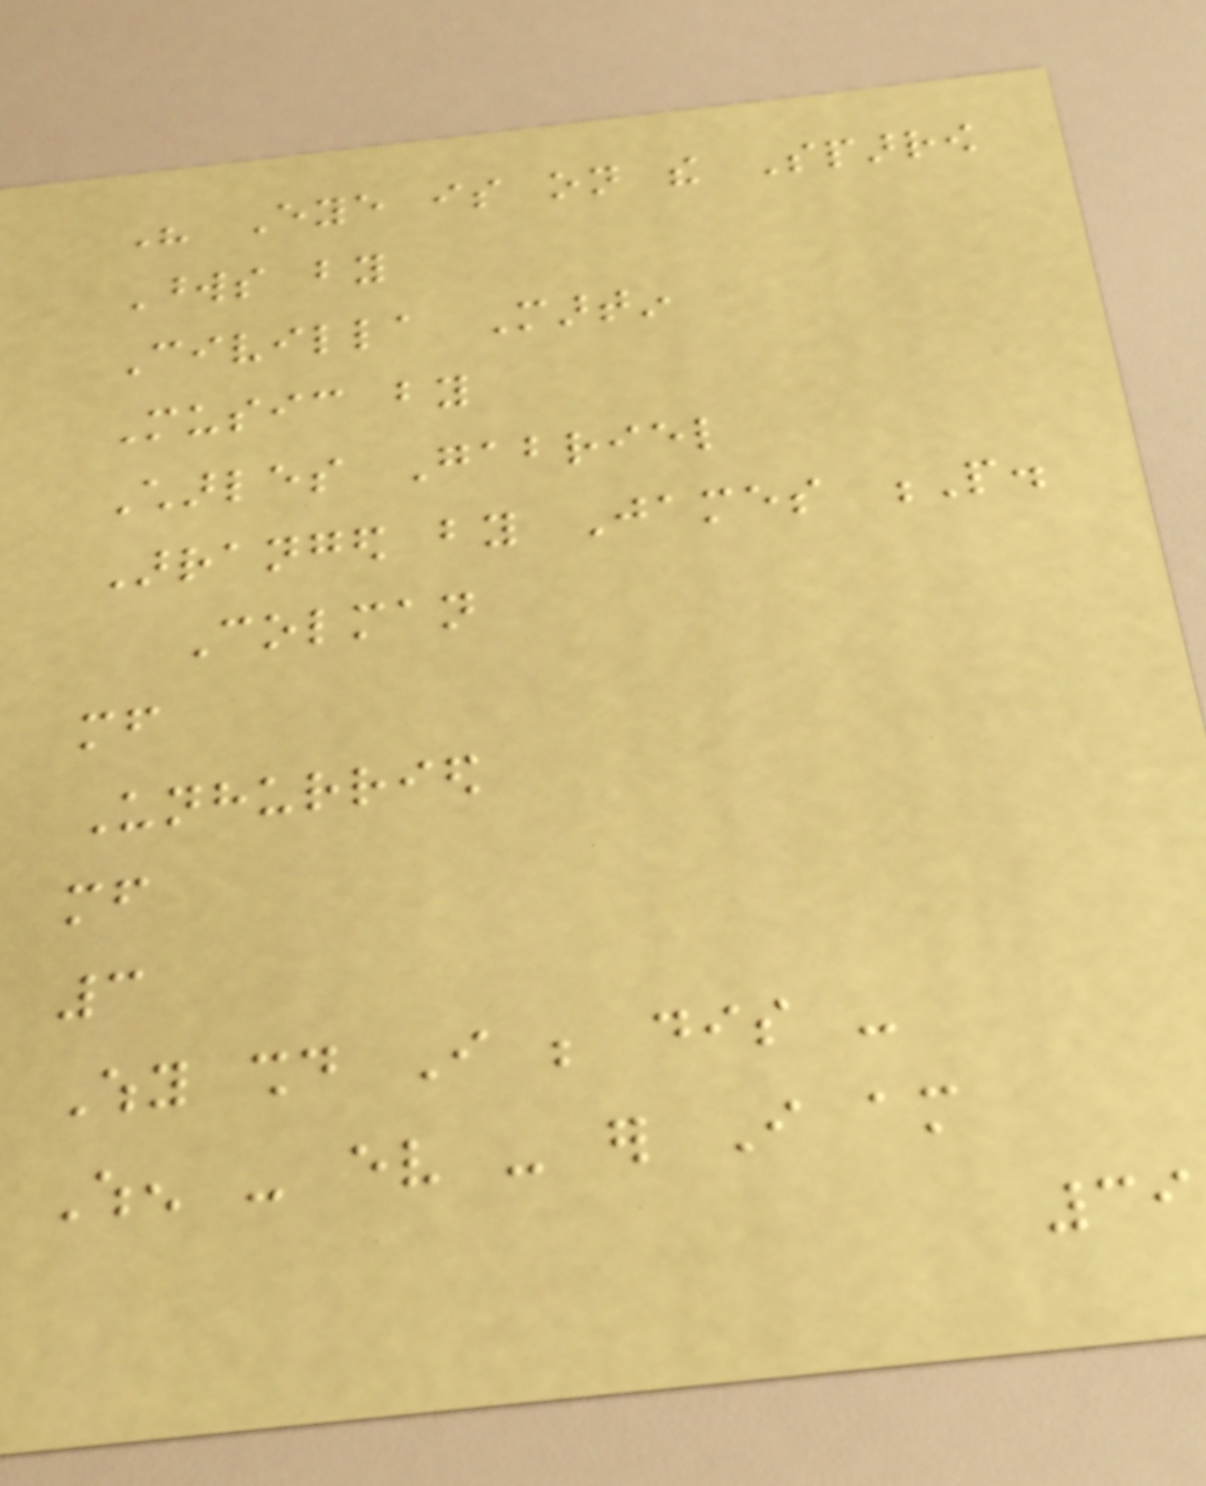His Eye is on the Sparrow
Words by
Civilla Martin
Music by
Charles Gabriel
Arranged by James P.
Colman
mf
Unhurried
mf
3
Why should I be dis -
When - ev - er I am
39
